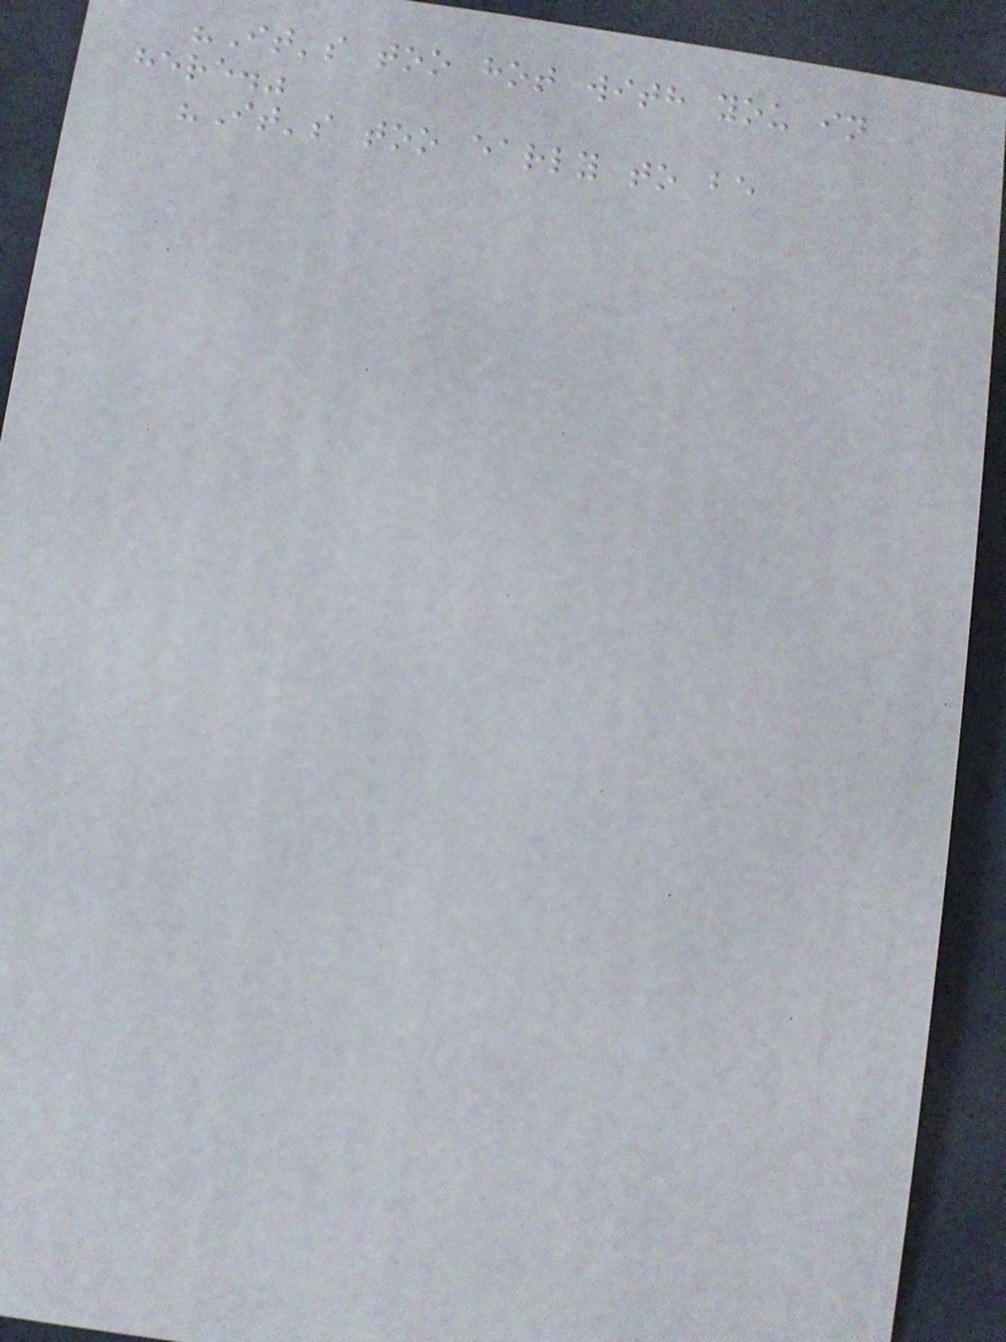"It's too hot with you in
here."
"It's too early to be
